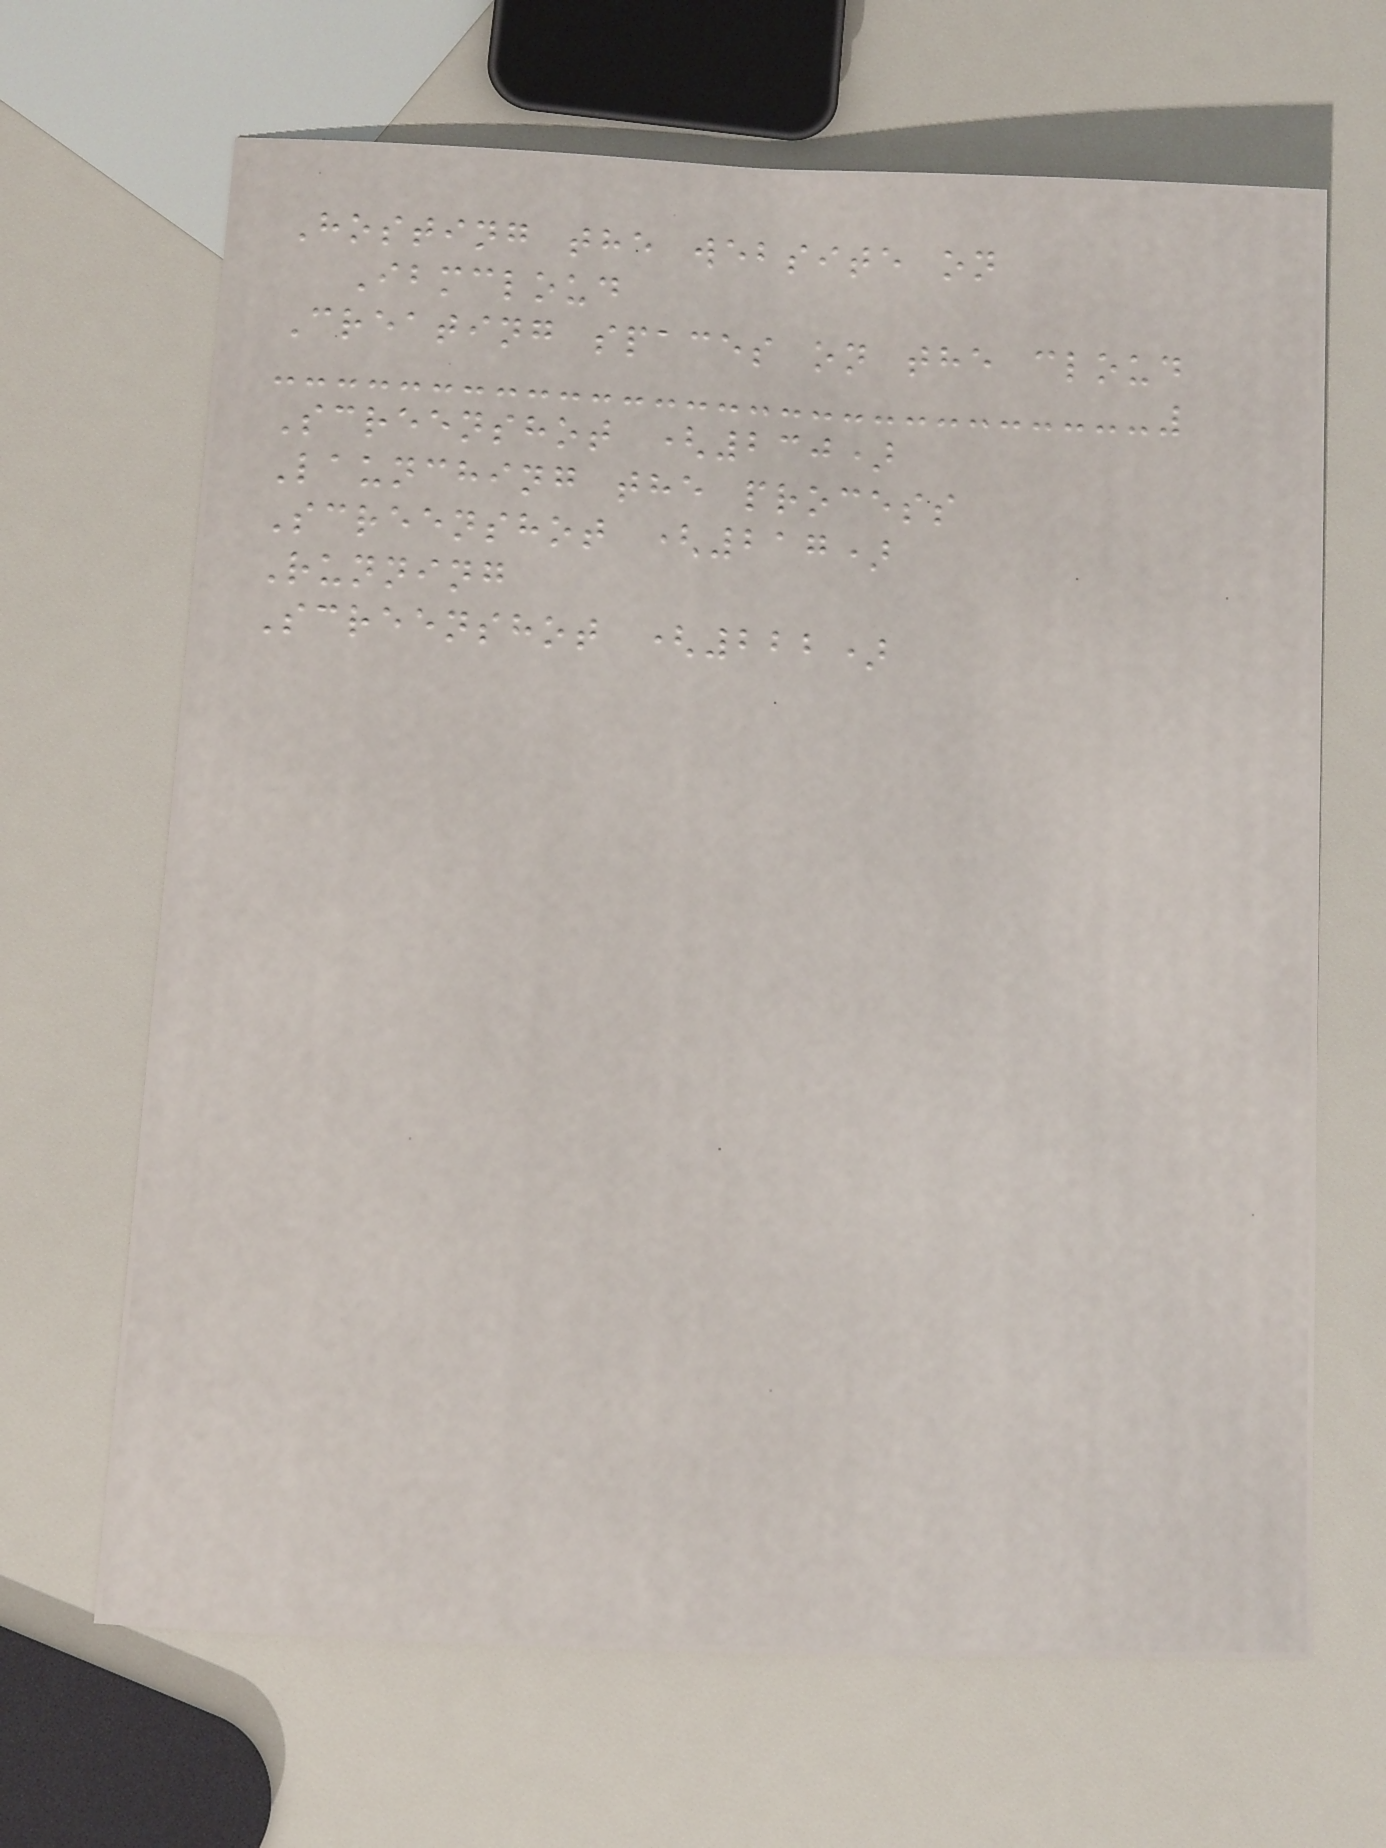Hosting the website on
Ibmcloud
Creating spaces on the cloud
Screenshot (230)
Launching the process
Screenshot (217)
Running
Screenshot (222)
